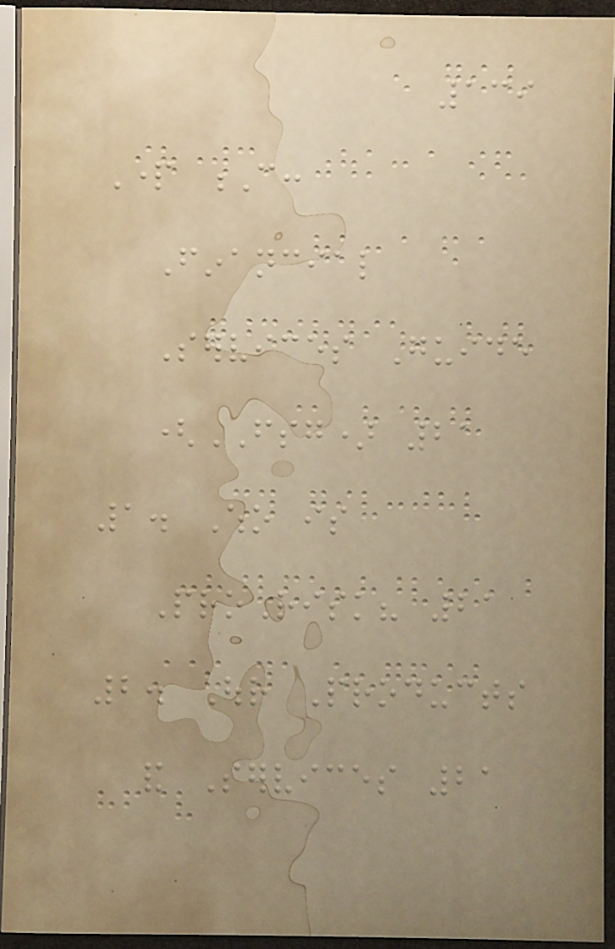139
Part C:
Financial
Services Guide
(FSG) 21
1. Who is
ProRisk? 21
2. Our Products
and Services 21
